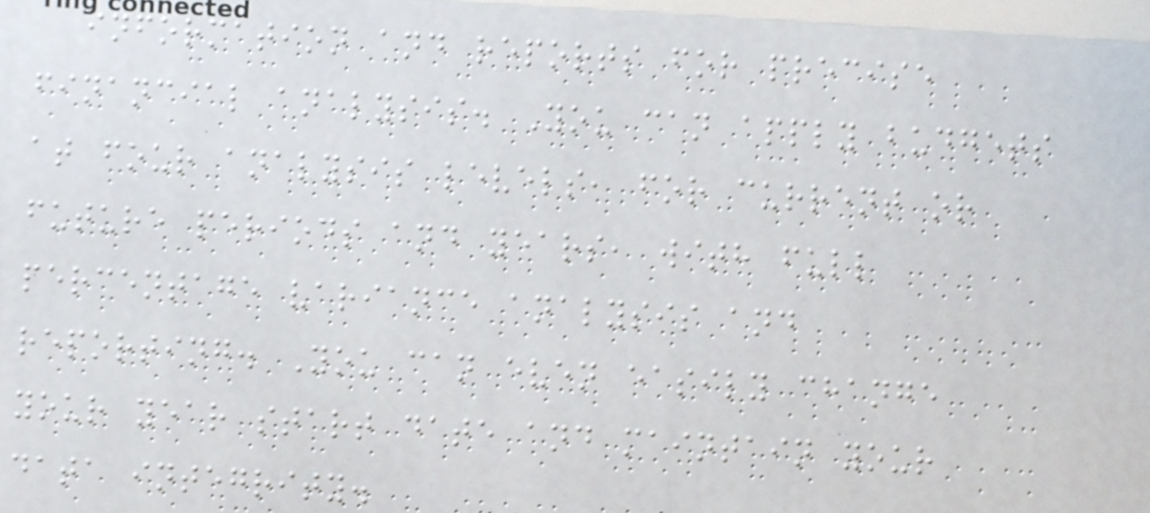information and reports for precise
financial analysis. You can apply budgets
at four analysis levels, for current or
future periods and years, with full
percentage variance analysis and
reporting. You can even easily change
your year start date and maintain your
data integrity.
